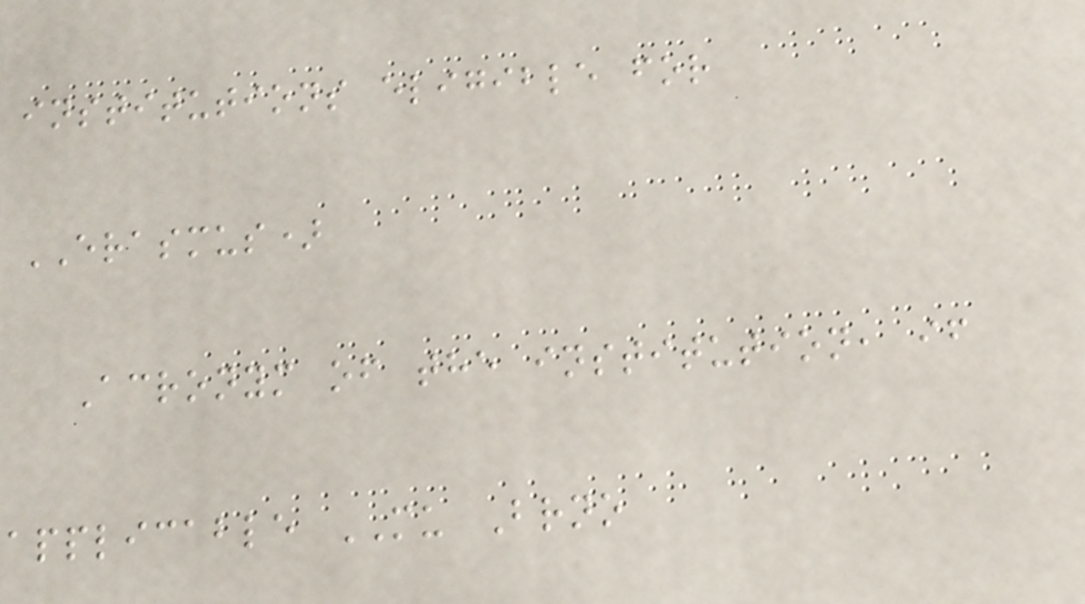institutions eligible for
ERASMUS)
Acronym of the institution, if
applicable MU Brno
